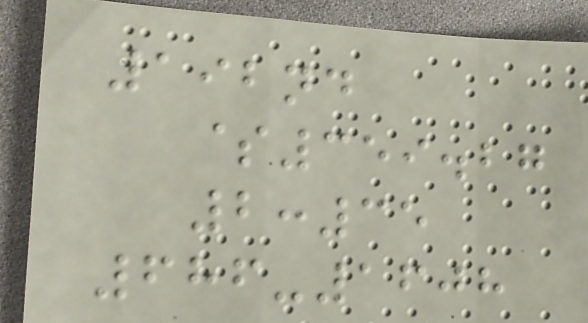192nd
$359.27
2:35
686-1608
